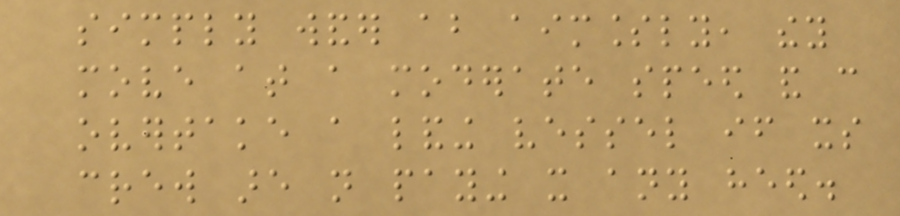simply wander about aimlessly, they
move at a moderate speed and can
overtake a landing vessel if its
crew are not paying it any heed.
